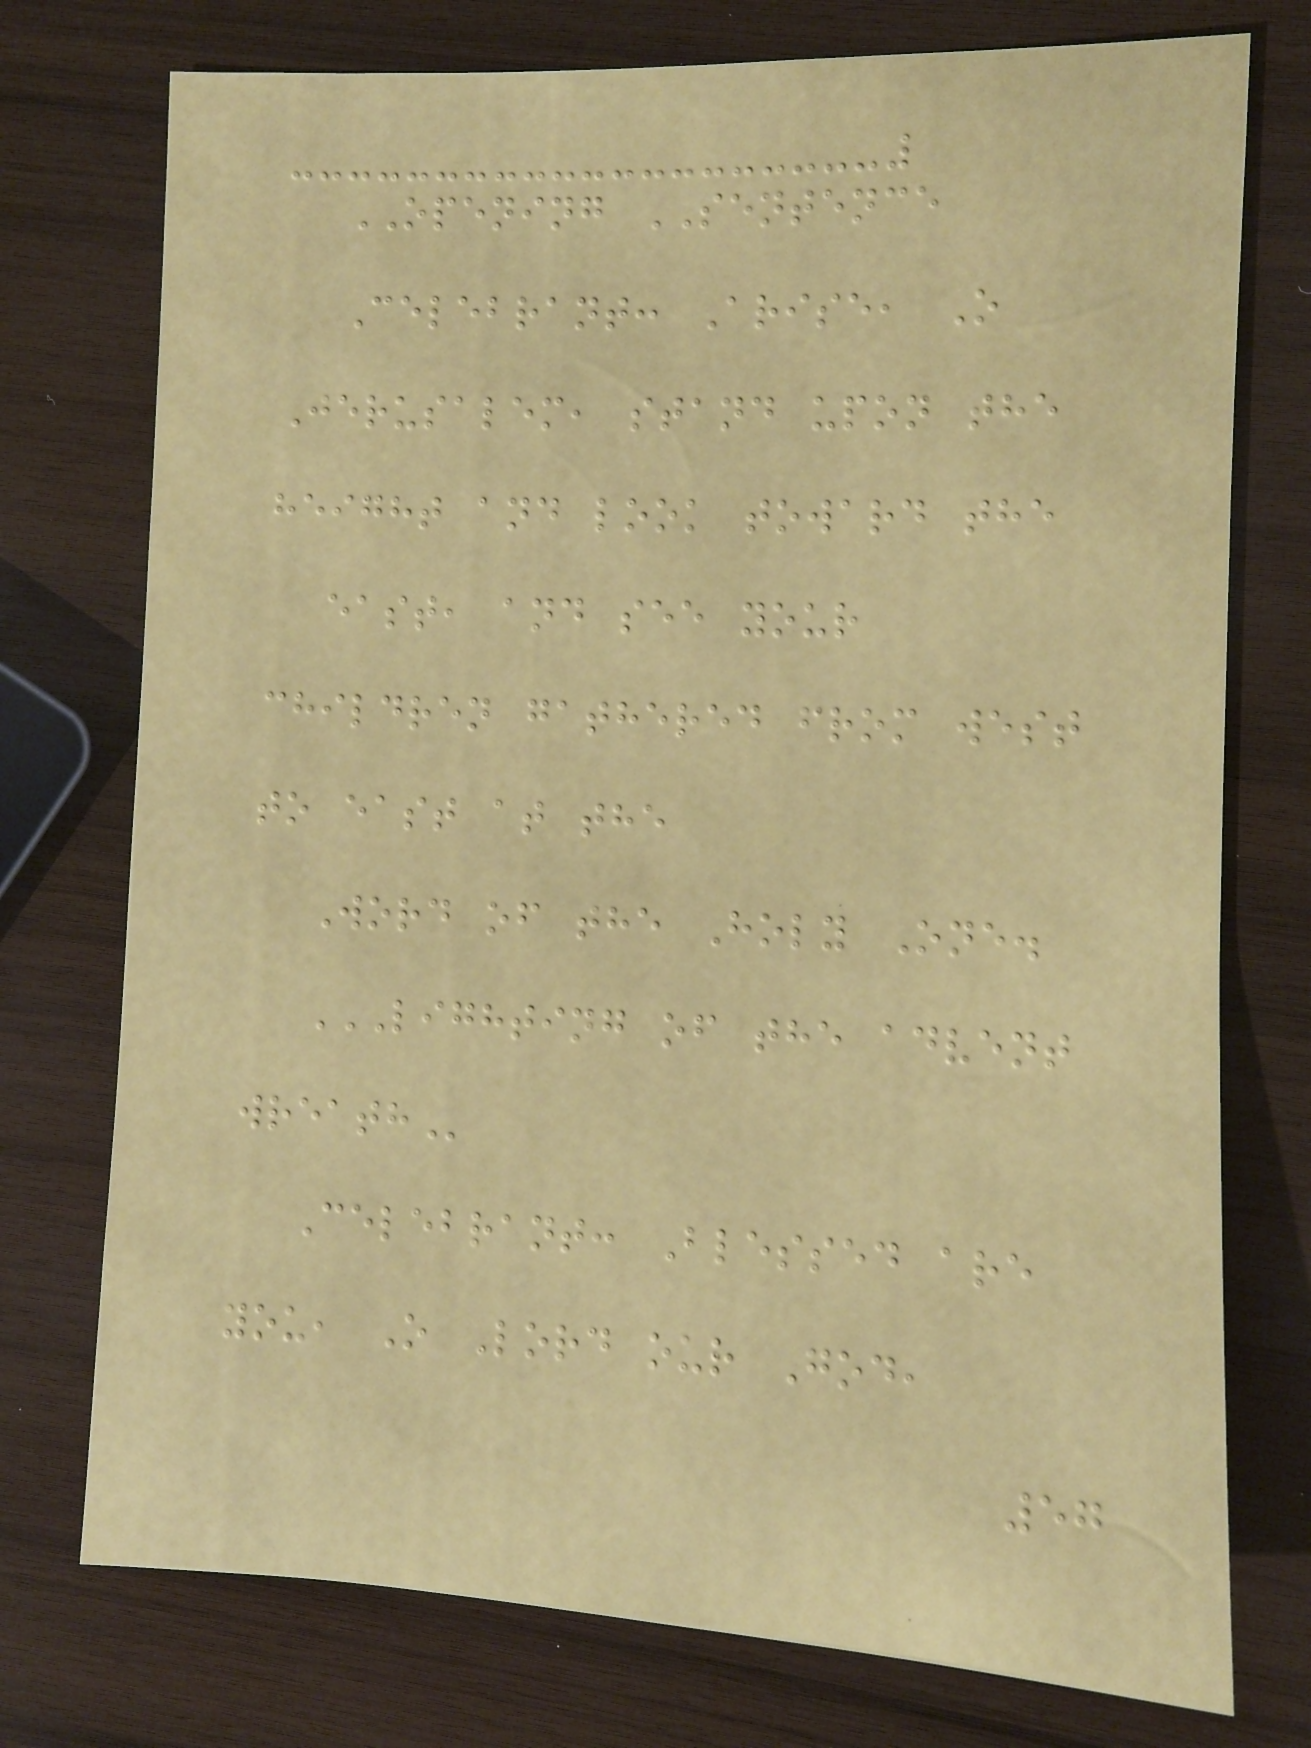OPENING SENTENCE
Celebrant: Arise, O
Jerusalem, stand upon the
height and look toward the
east, and see your
children gathered from west
to east at the
Word of the Holy One.
LIGHTING OF THE ADVENT
WREATH
Celebrant: Blessed are
you, O Lord our God,
57
